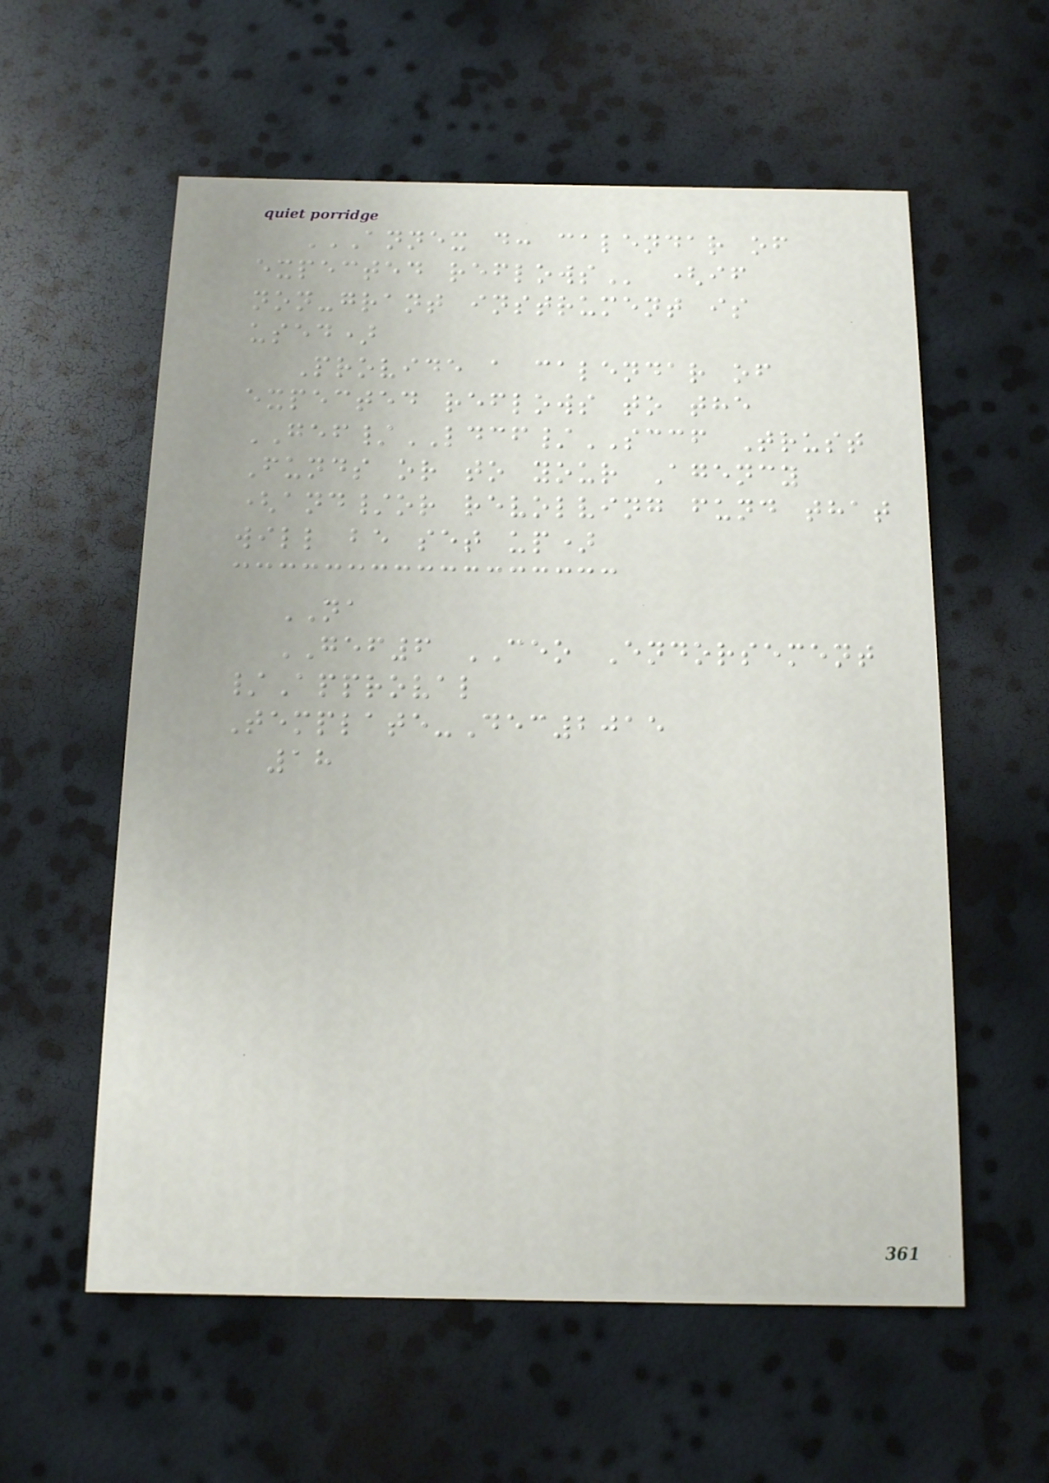ANNEX D: CALENDAR OF
EXPECTED REFLOWS (if
non-grant instrument is
used)
Provide a calendar of
expected reflows to the
GEF/LDCF/SCCF Trust
Funds or to your Agency
(and/or revolving fund that
will be set up)
NA
GEF6 CEO Endorsement
/Approval
Template-Dec2015
18
